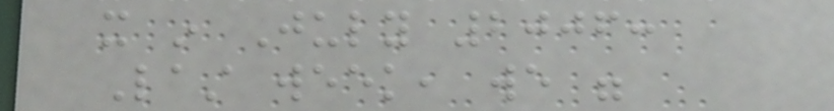it in July 2006:
Last week, we were
